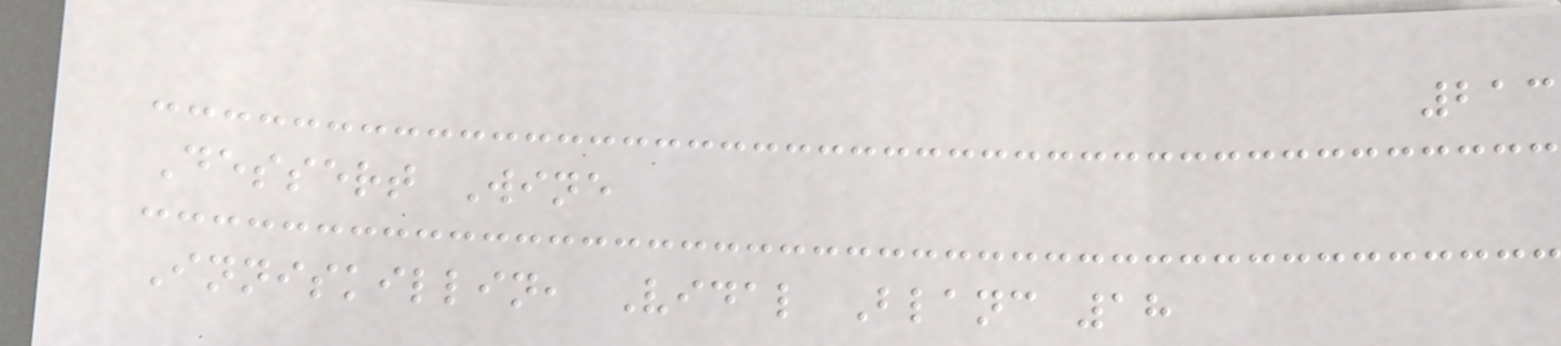213
Dessert Wine
Inniskillin, Vidal Blanc 18
